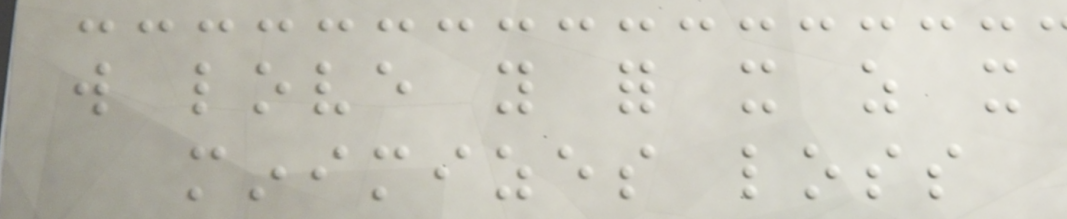will love you for it as it
minimizes loss
